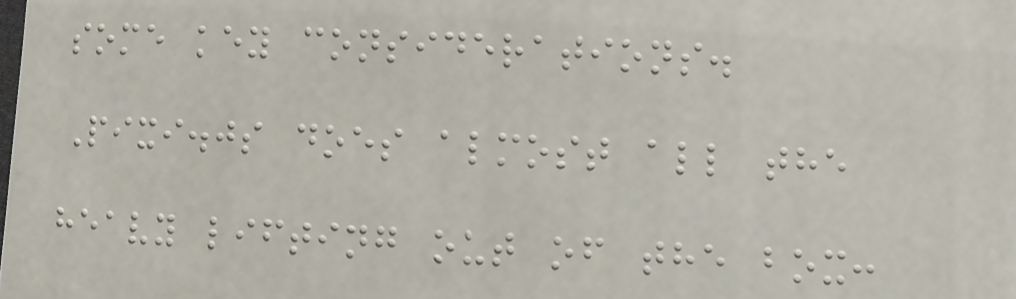some key considerations.
Pixi.js does almost all the
heavy lifting out of the box:
